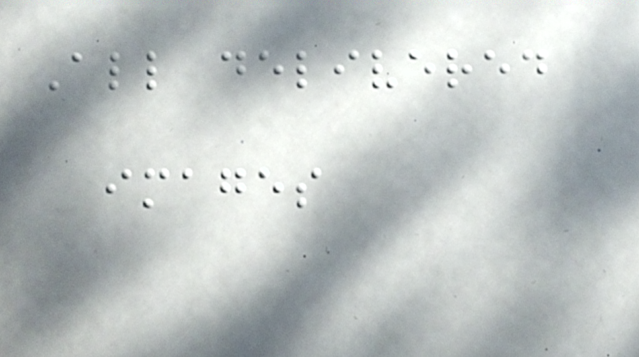All delivered
images
